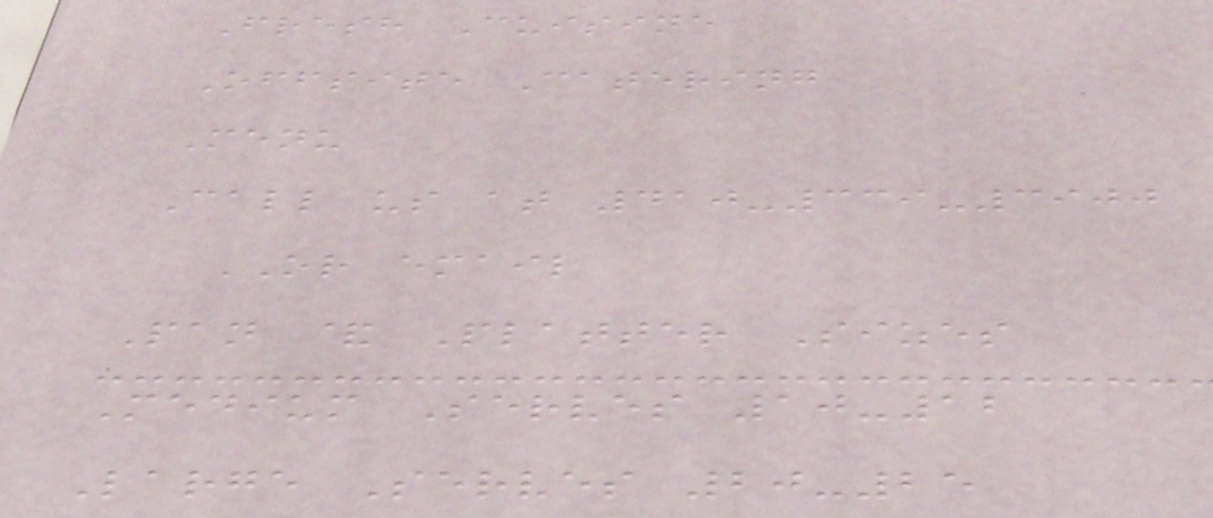Fresh Cuisine
Offsite Catering
Menu
Call us at 410-339-3900
OR email
Pan & Platter Sizes
Medium Serves 10-12
Large Serves 20-25
